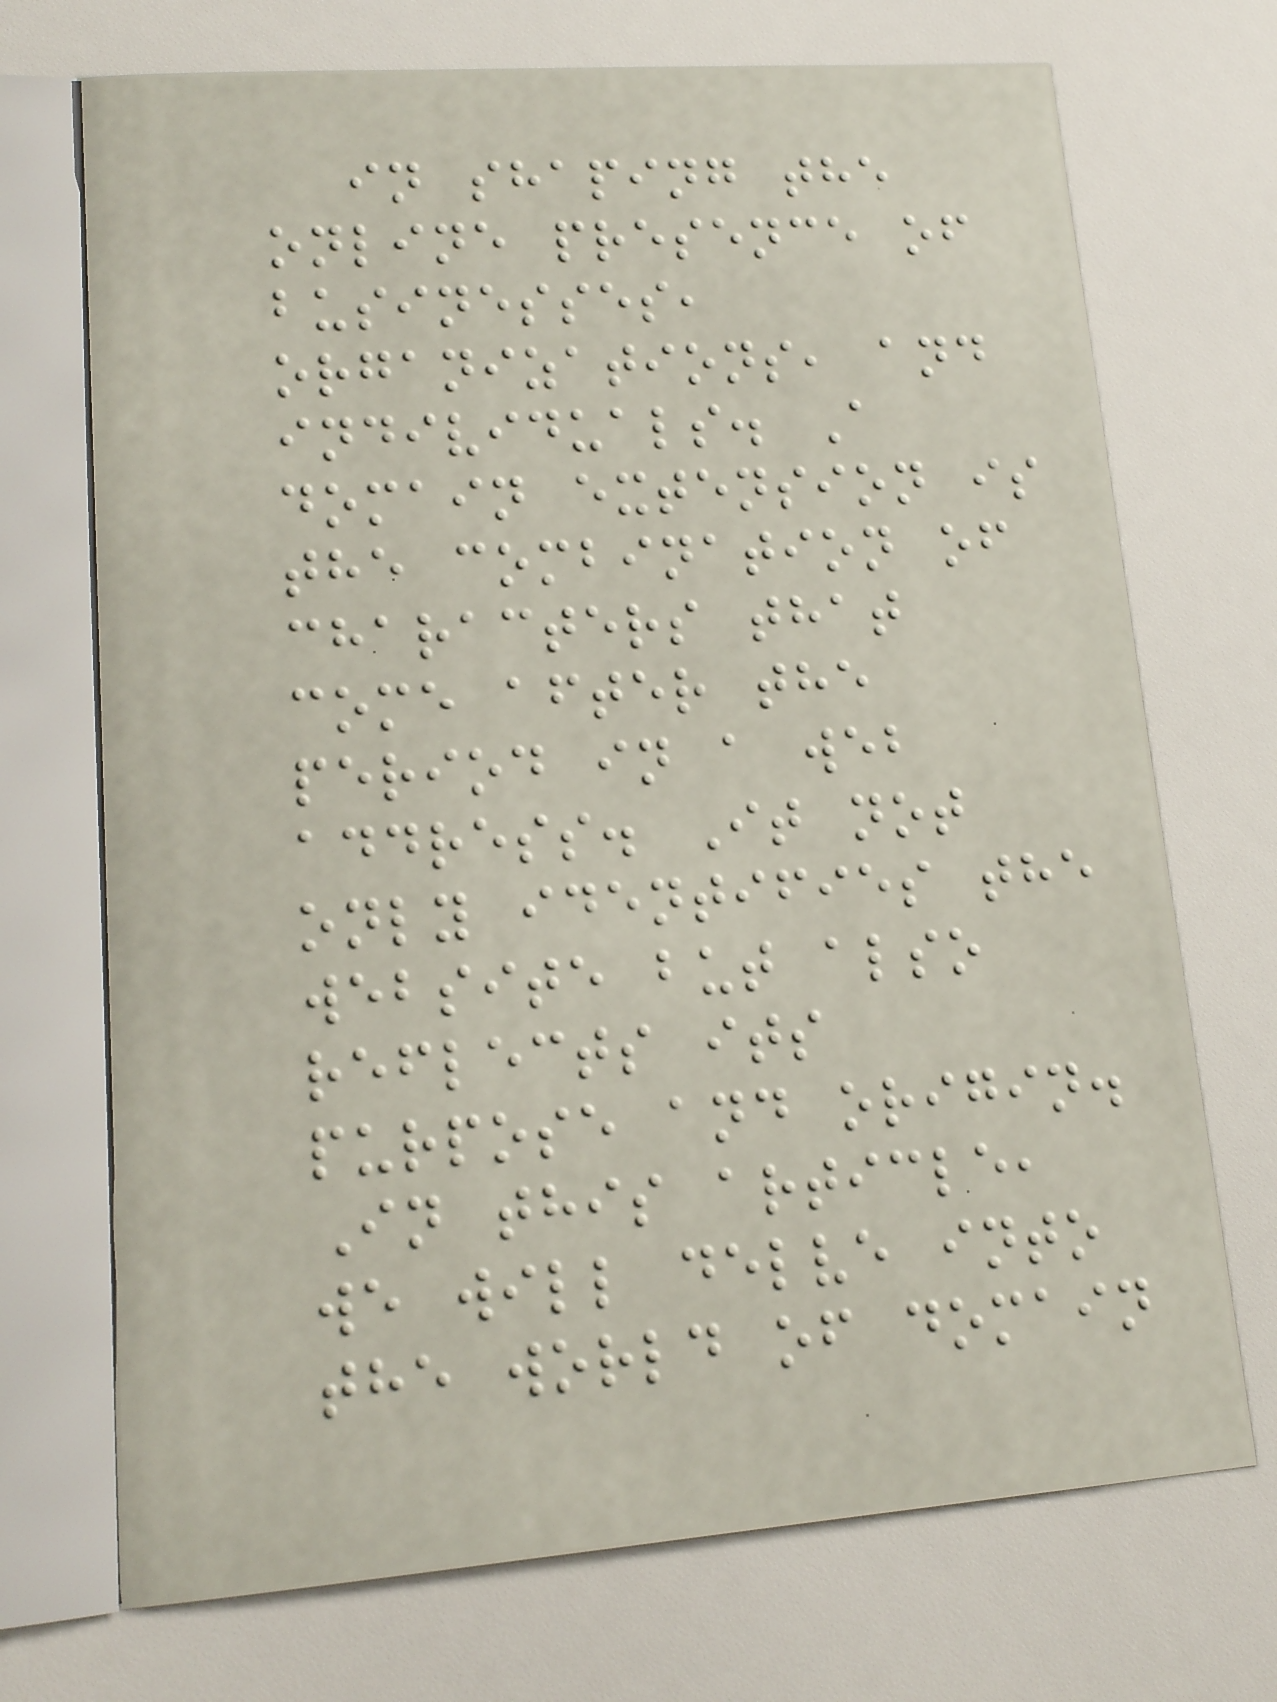in shaping the
online presence of
businesses,
organizations, and
individuals. A
domain extension is
the combination of
characters that
come after the
period in a web
address. It not
only identifies the
website but also
reflects its
purpose and origin.
In this article,
we will delve into
the world of domain
